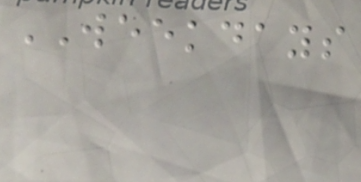WEEKDAYS
